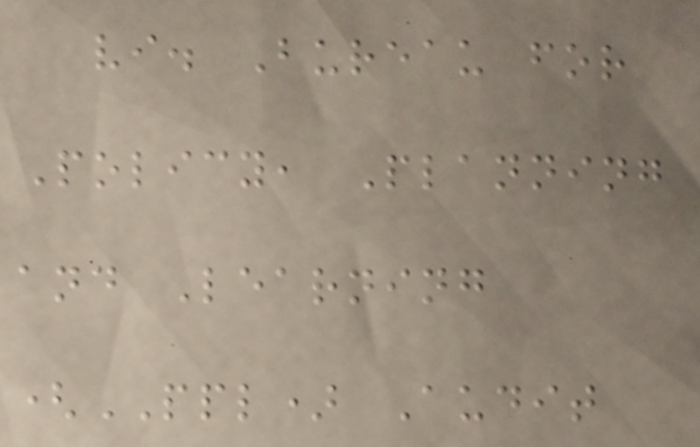vi. Bureau for
Policy, Planning
and Learning
(PPL) Audit
